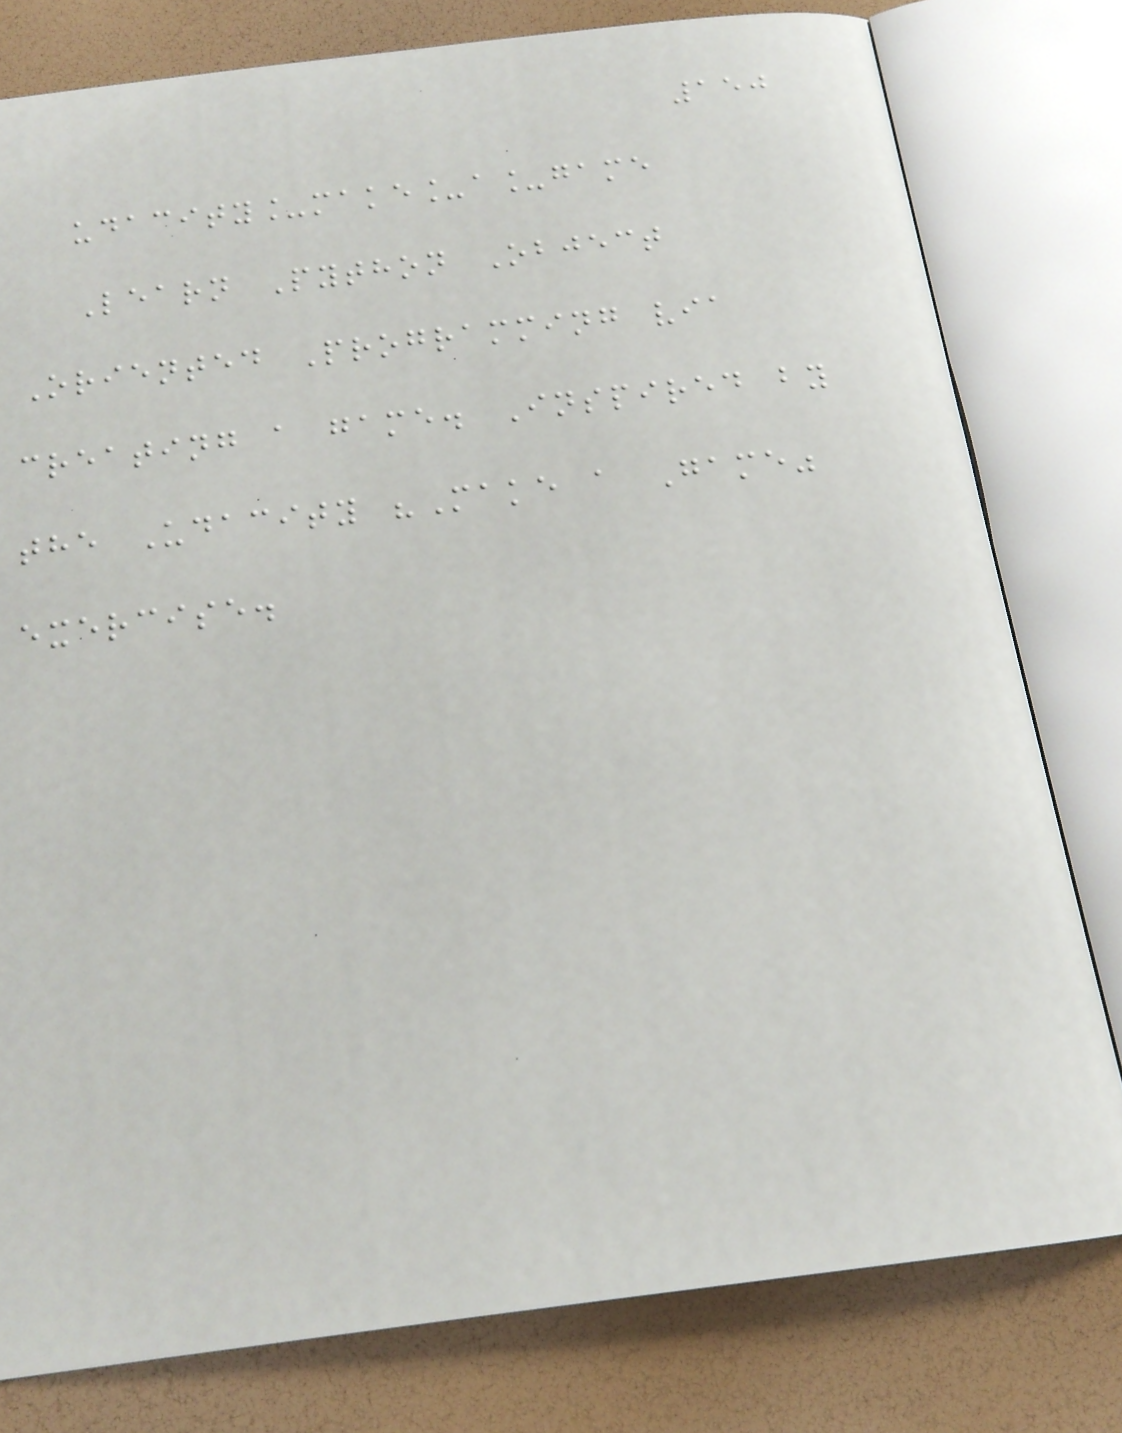150
udacity_make_a_game
Learn Python Object
Oriented Programming via
creating a game. Inspired by
the Udacity "Make a Game"
exercise.
